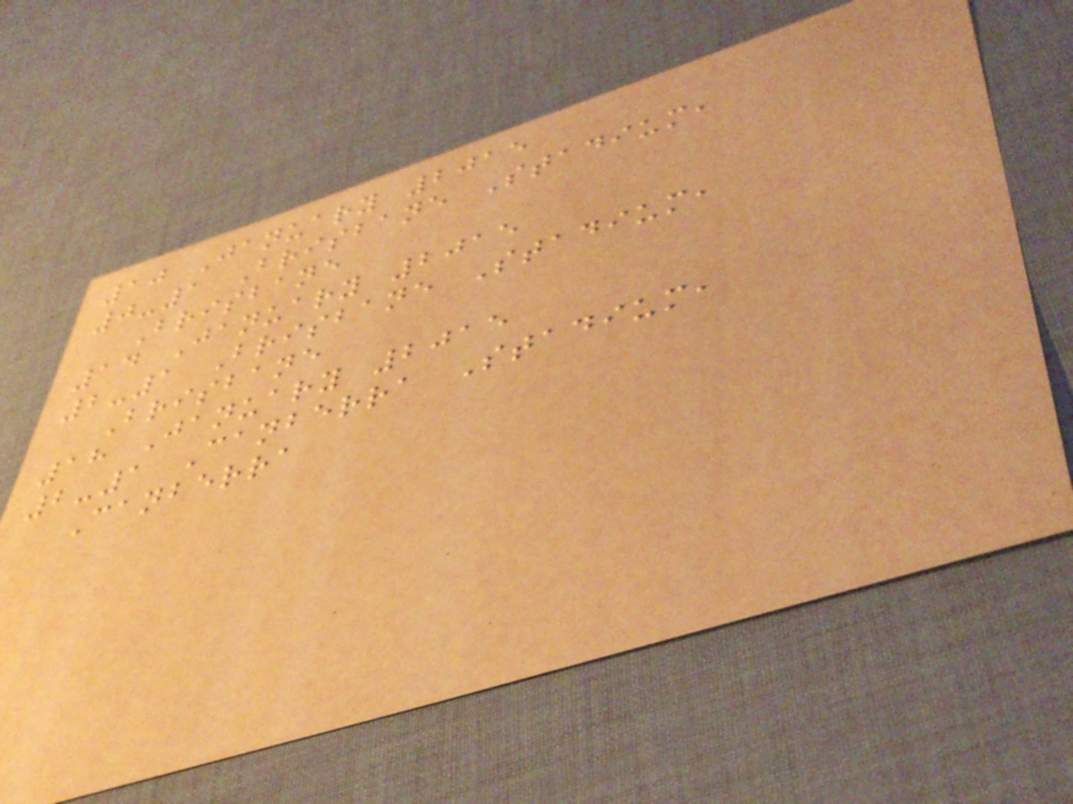10 January 2015
0-1 Brisbane Stadium,
Brisbane
14 January 2015
2-1 Brisbane Stadium,
Brisbane
18 January 2015
2-1 Canberra Stadium,
Canberra
